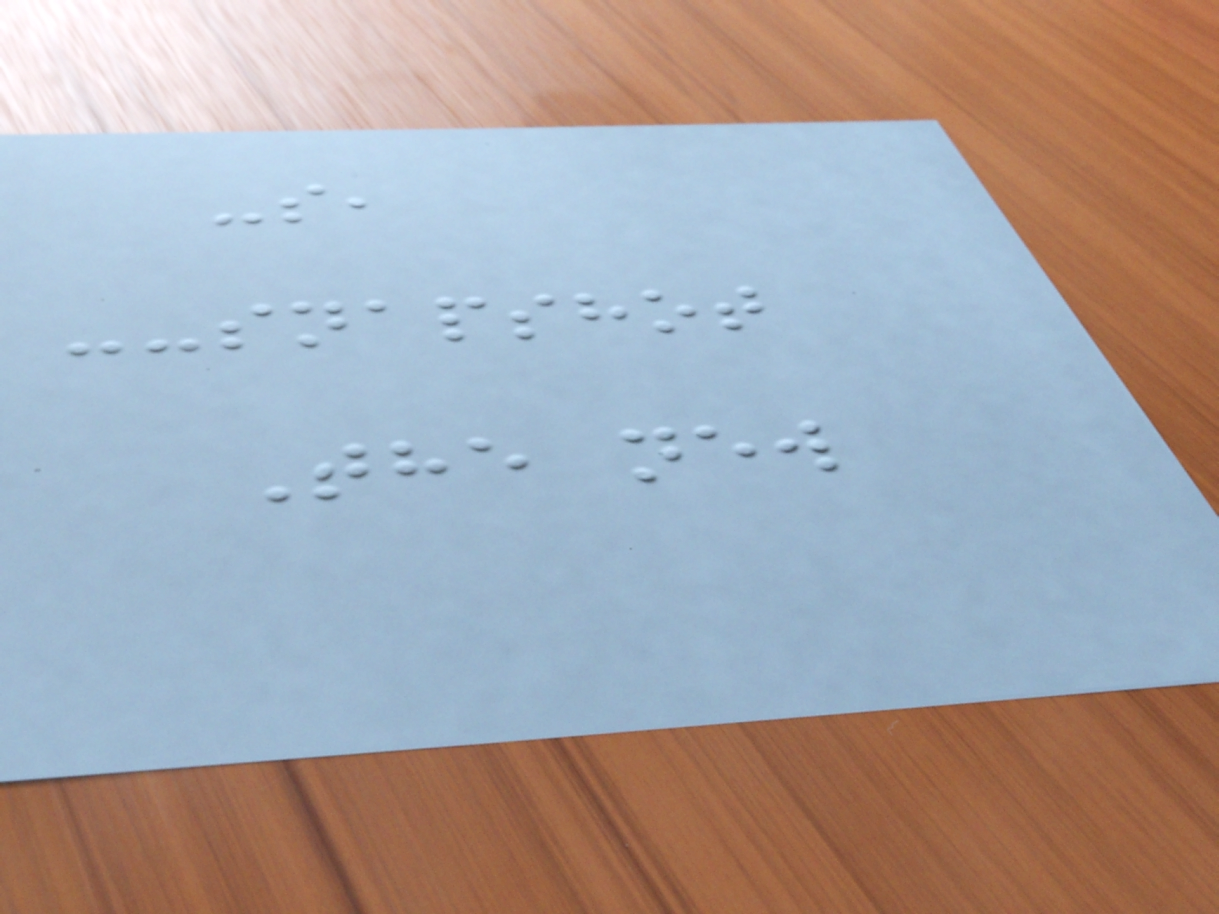-s,
--snapshot
The new
